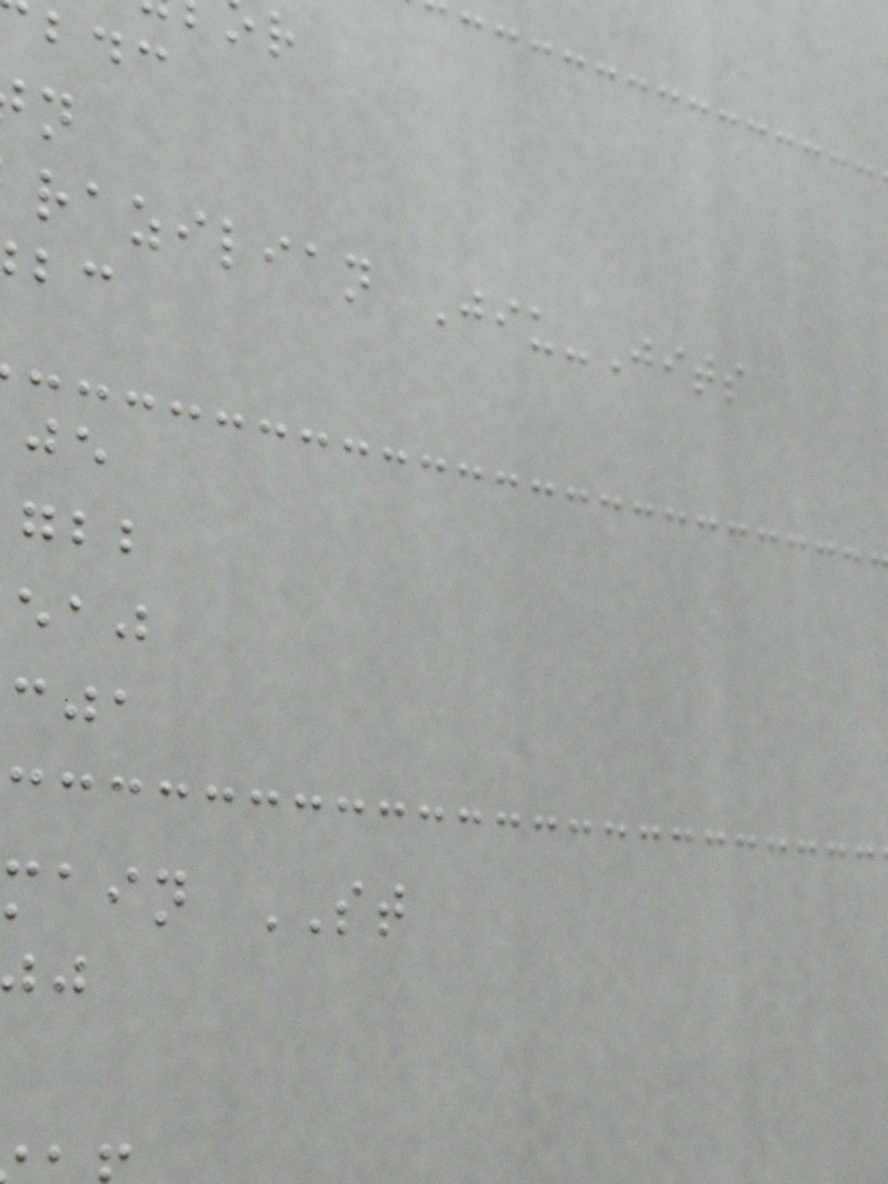razilian Jiu-Jits
main ST
